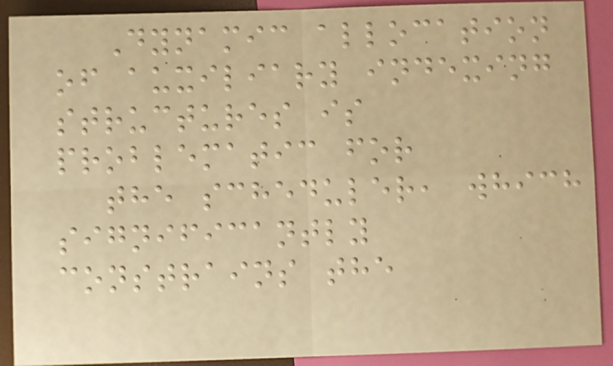Dynamic allocation
of auxiliary indexing
structures is
problematic for
the scheduler, which
significantly
constrains the
